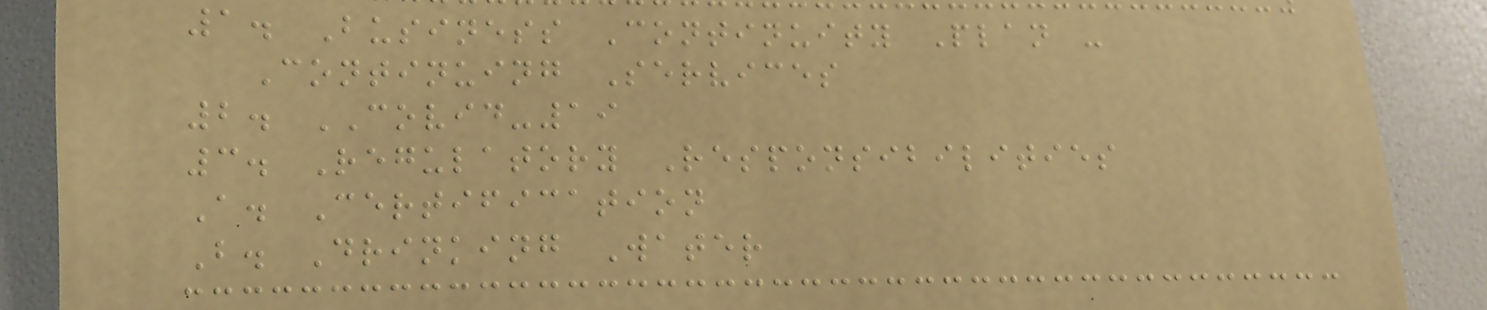1. Business Continuity Plan -
Continuing Services
2. COVID-19
3. Regulatory Responsibilities
A. Certification
B. Drinking Water
